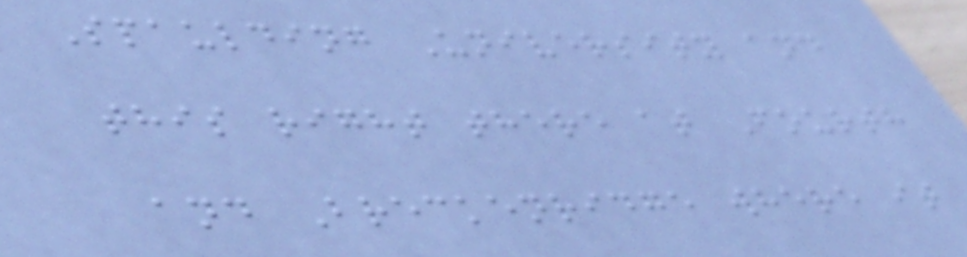Spaulding University and
this right there at Fourth
and Breckenridge where it
